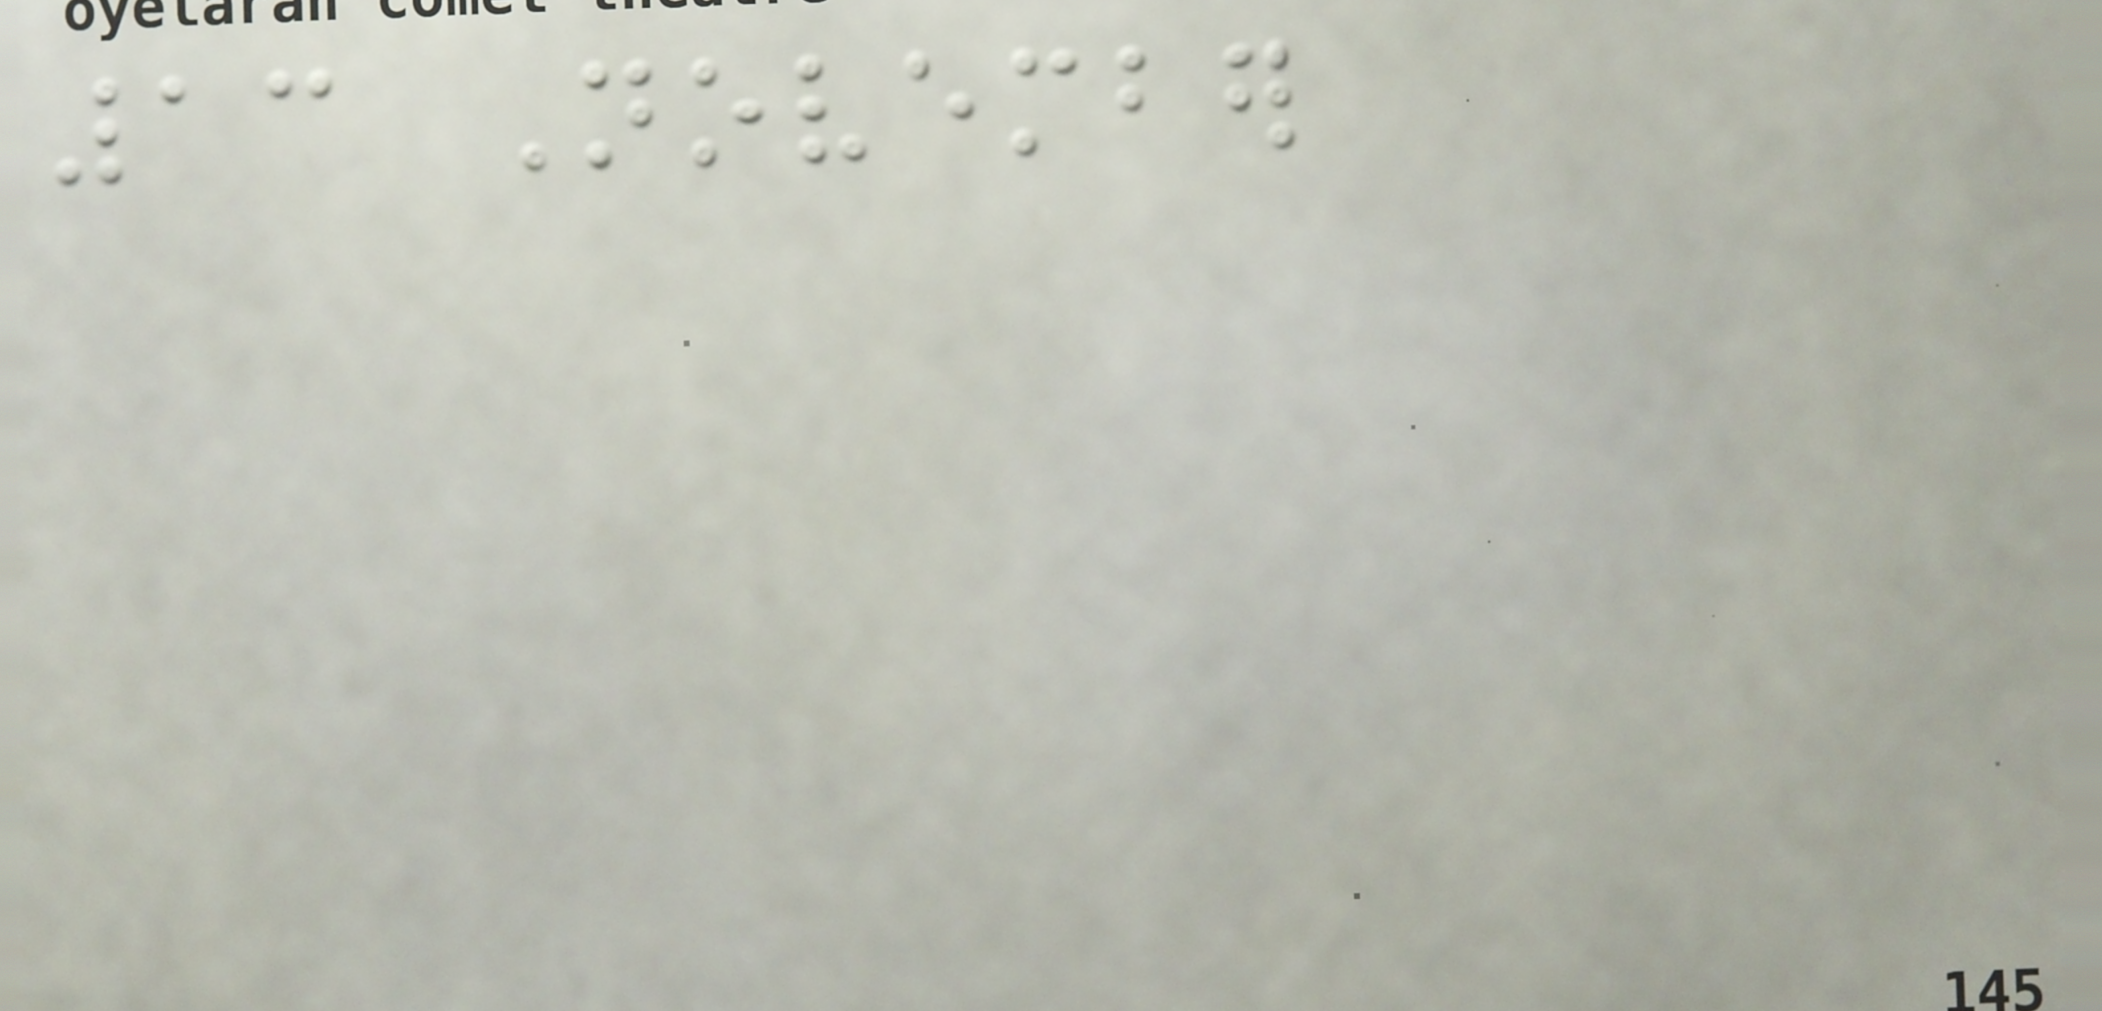13 November
